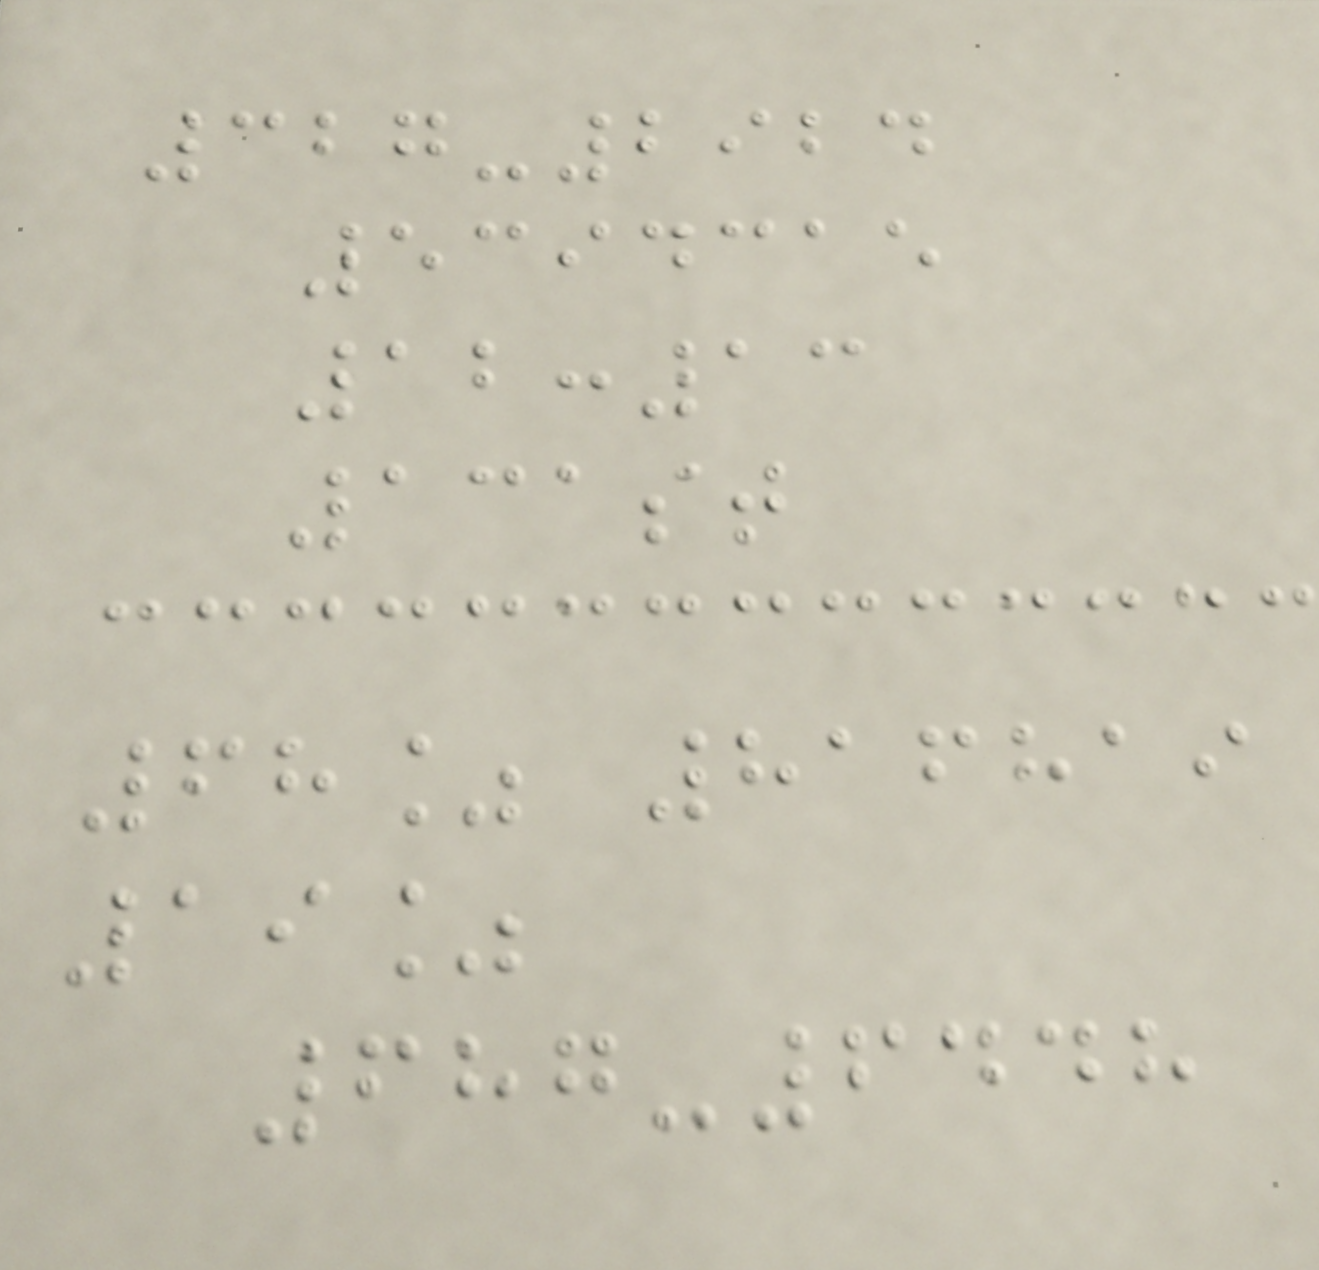327-2924
5394315
12:13
131st
68% 816819
19%
687-6448
